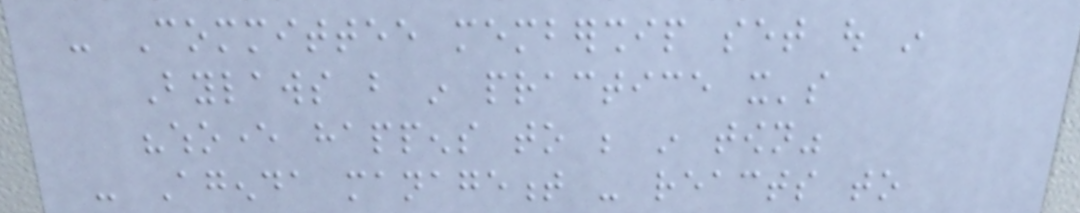- Committee membership set out in
Bylaws but in practice it's
"whoever happens to be in town"
- Agenda management - reacts to
